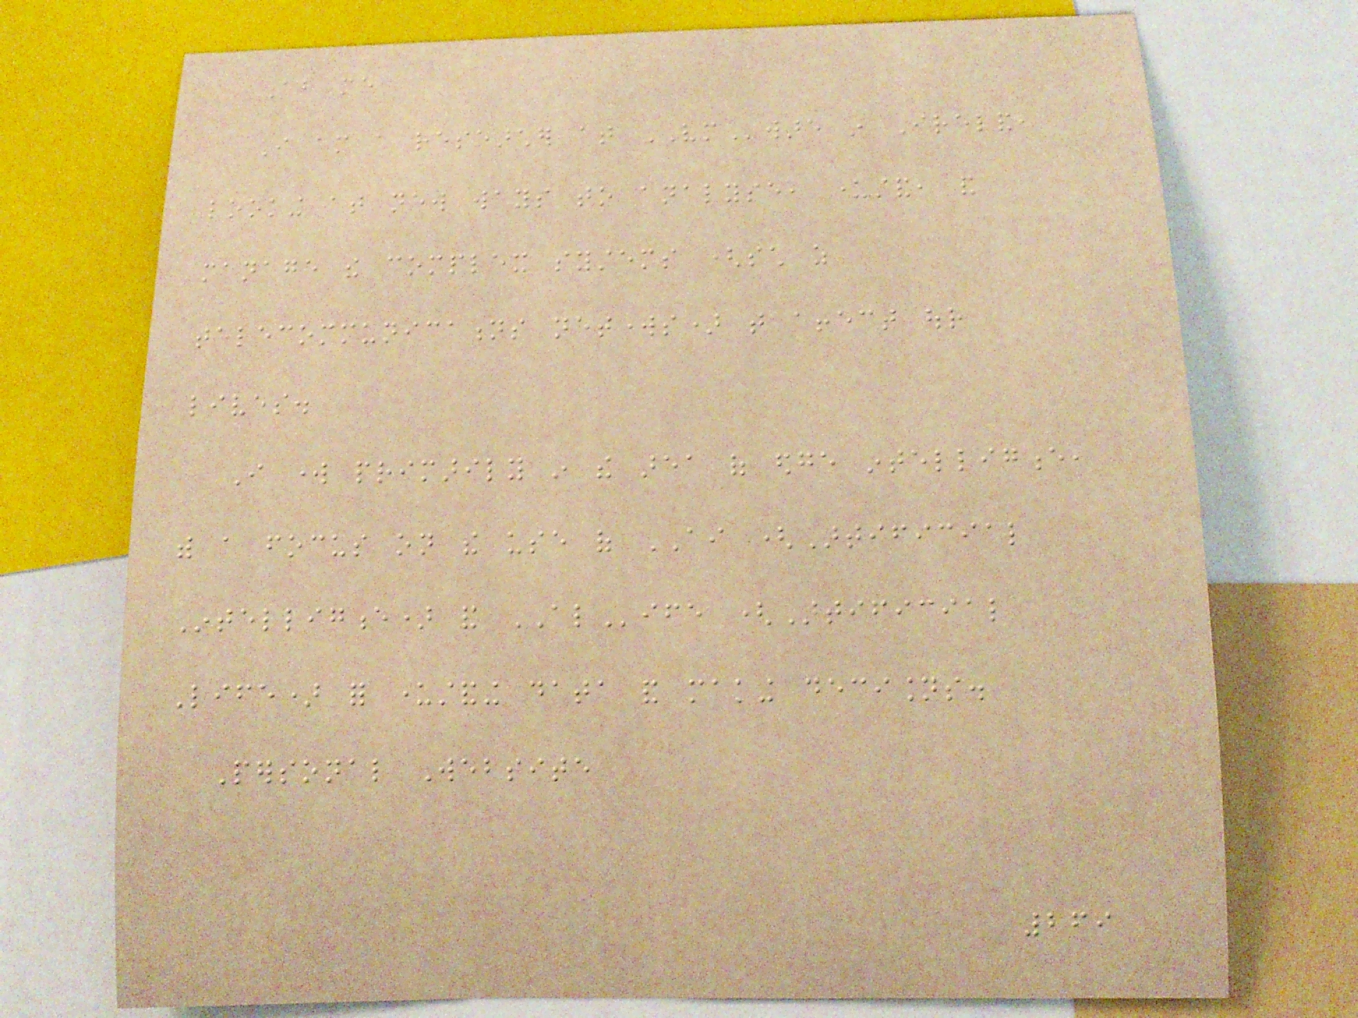About me
I am a researcher at VMware in Ireland,
looking at new ways to analyse, understand, and
manage the complex systems (such as
telecommunications networks) that affect our
lives.
I work primarily in the area of edge intelligence,
with a focus on the use of AI (Artificial
Intelligence) and ALife (Artificial
Life) for understanding data and making decisions.
Personal Website
269
